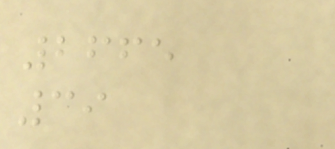2665
39
